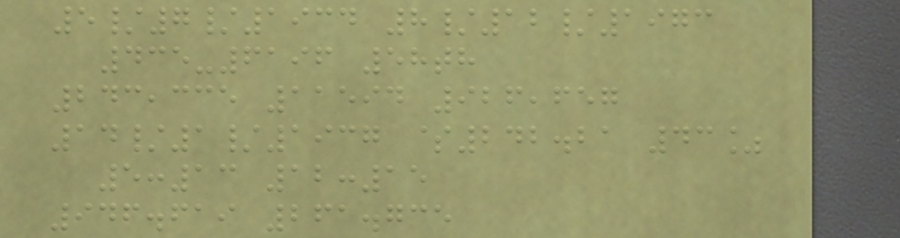5/7/1934 8/12/1973
435-6196 58th
243,335 11594 926,657
14/1/1937 $242.21 43%
5:13 12:15
946.619 261.735
